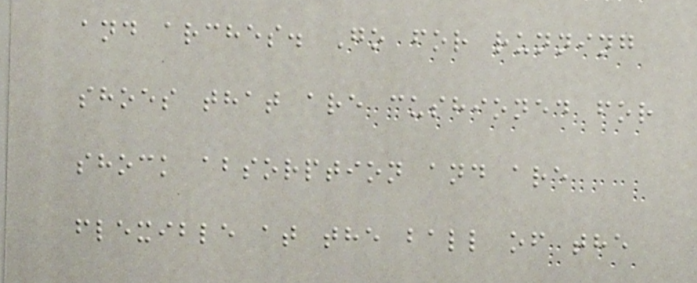and arches. Go for running
shoes that are cushioned for
shock absorption and are
flexible at the ball of the
